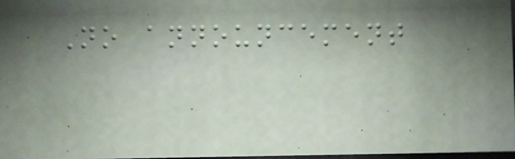No announcement
